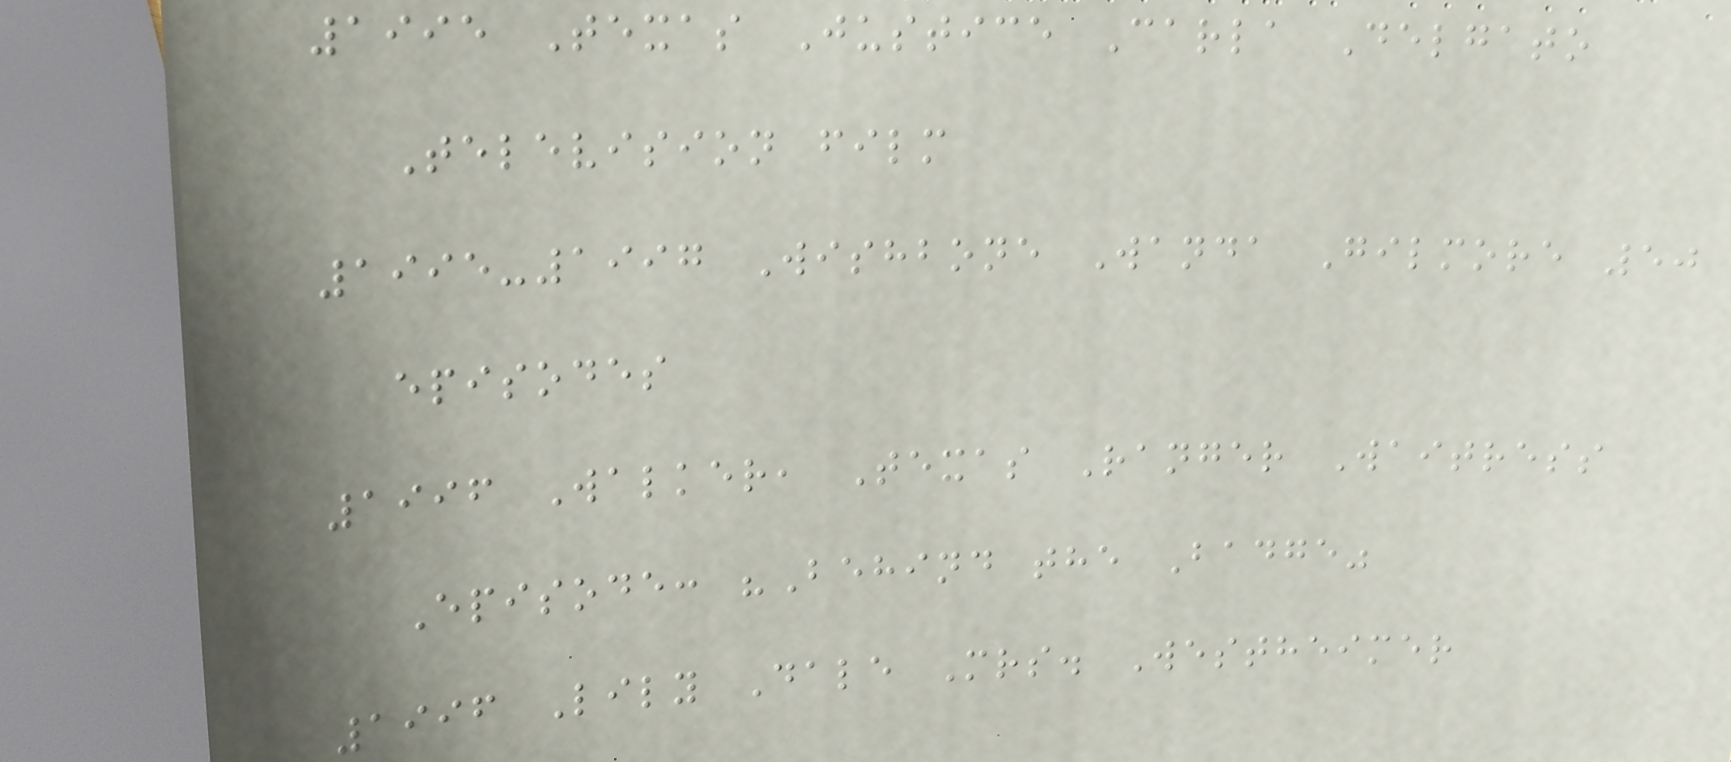1995 Texas Justice Carla Delgato
Television film
1995-1997 Wishbone Wanda Gilmore 50
episodes
1996 Walker, Texas Ranger Waitress
Episode: "Behind the Badge"
1996 Lily Dale Mrs. Westheimer
